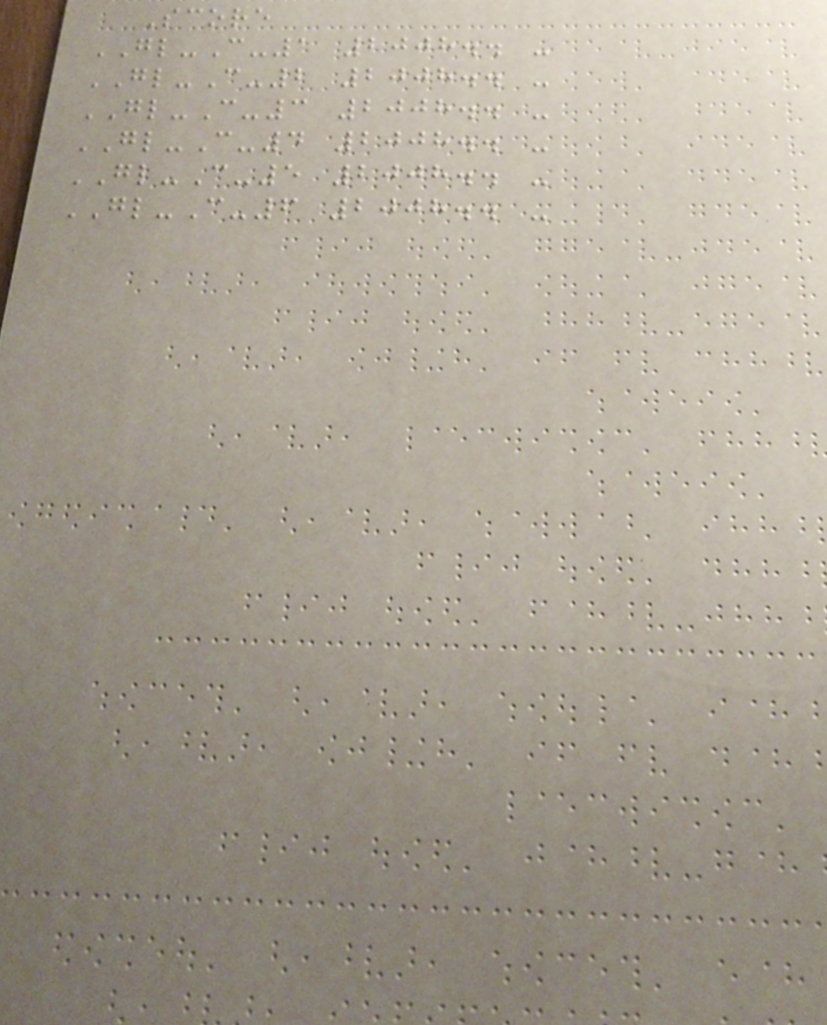Score
GL-C-1 2008.. -
GL-C-2 2008.. -
GL-C-3 2008.. -
GL-C-4 2008.. -
GL-C-5 2008.. -
GL-C-6 2008.. -
